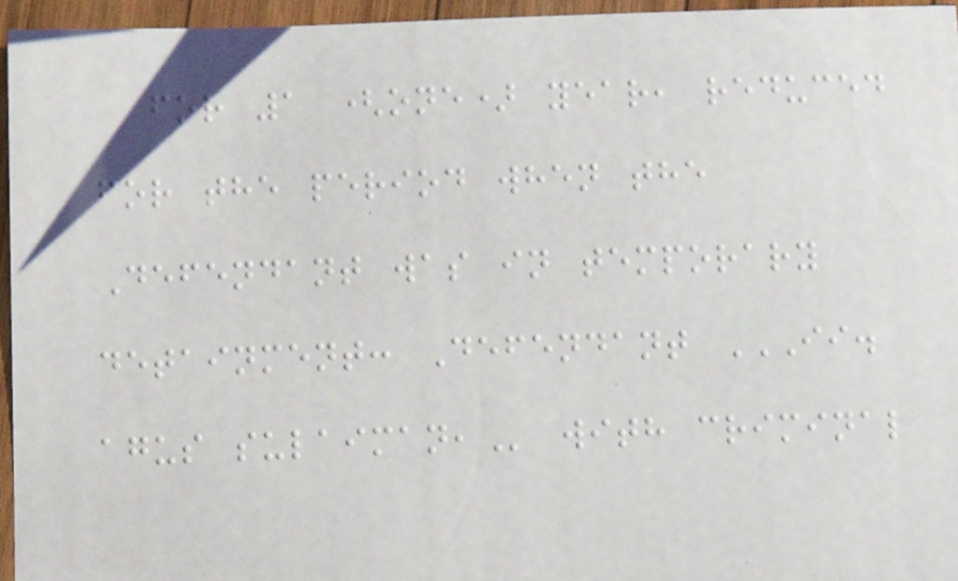for 1 (one) year, reduced
for the period when the
Defendant was in temporary
detainment: Defendant II.
AGUS SULAIMAN, with criminal
